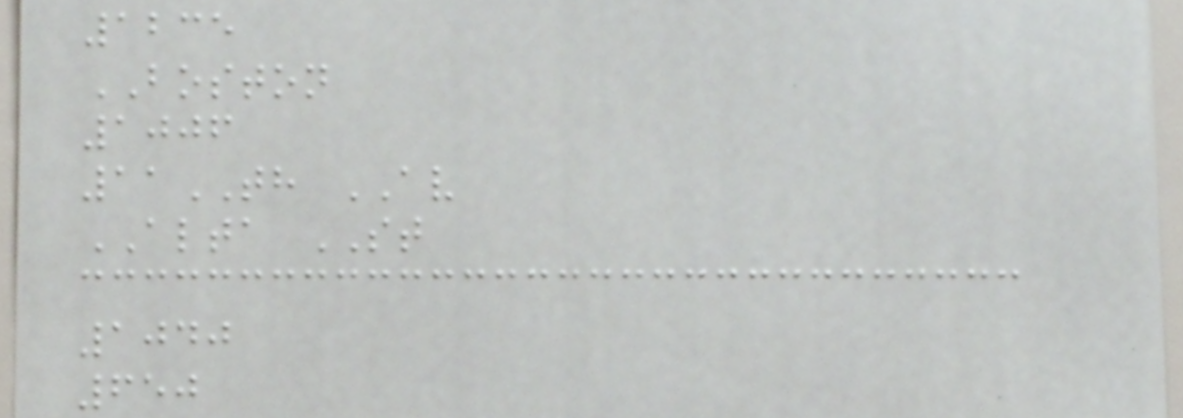1235
BOSTON
1006
11TH AV
ALTA ST
1040
650
